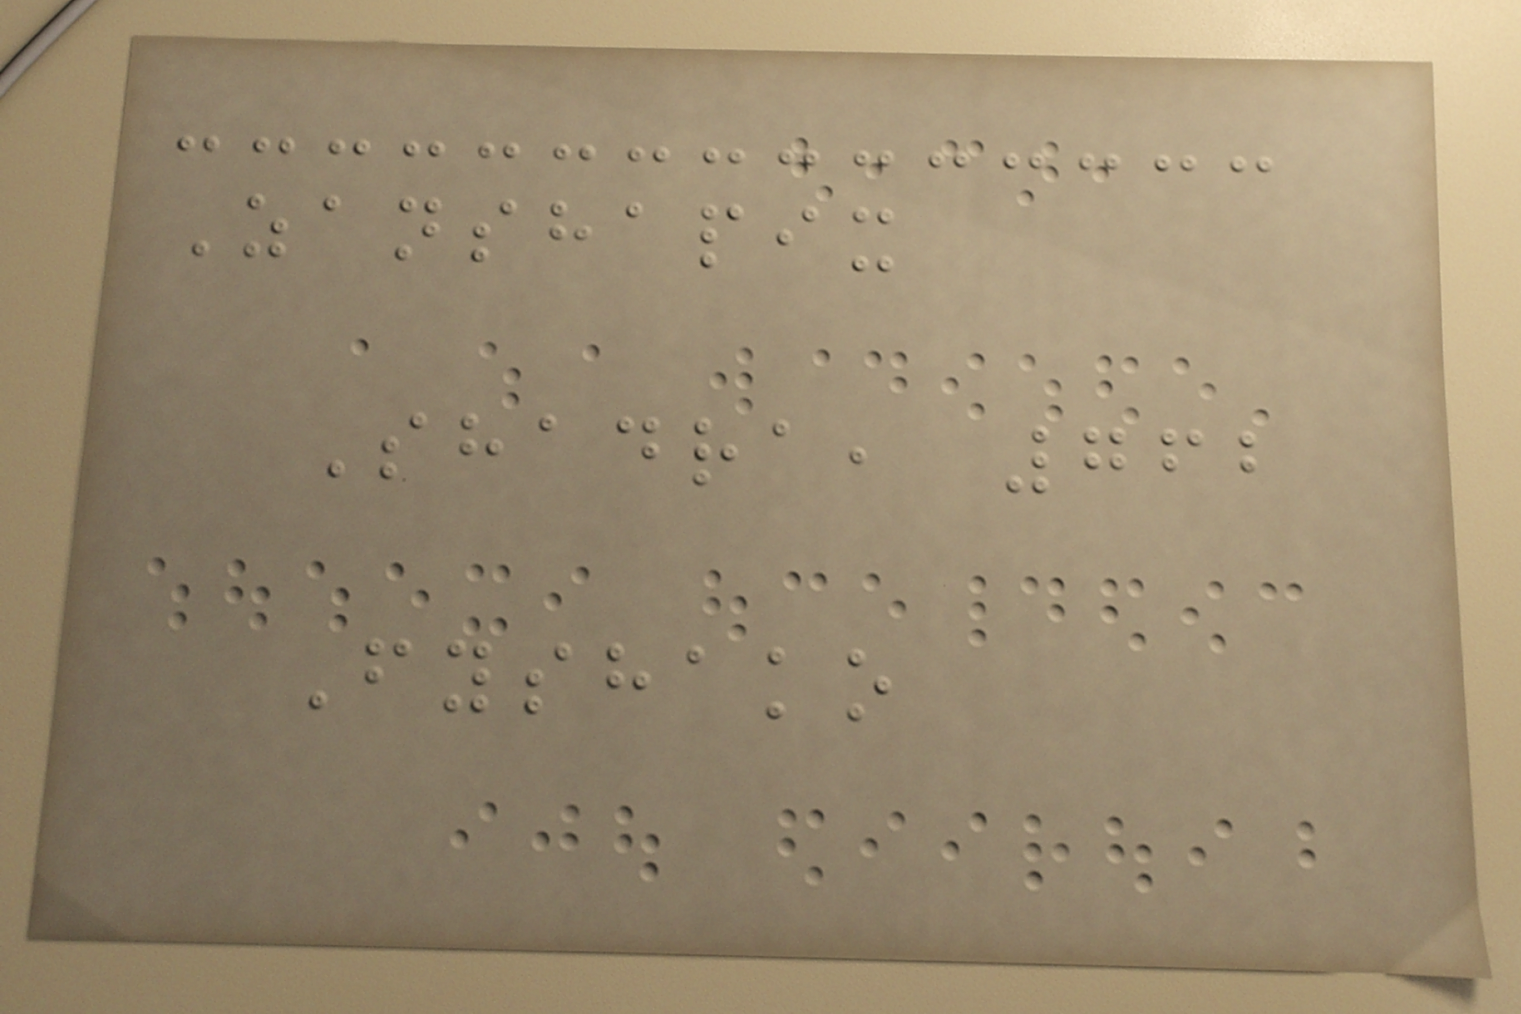Zanshapix
Shadra, 762
Fyshako
